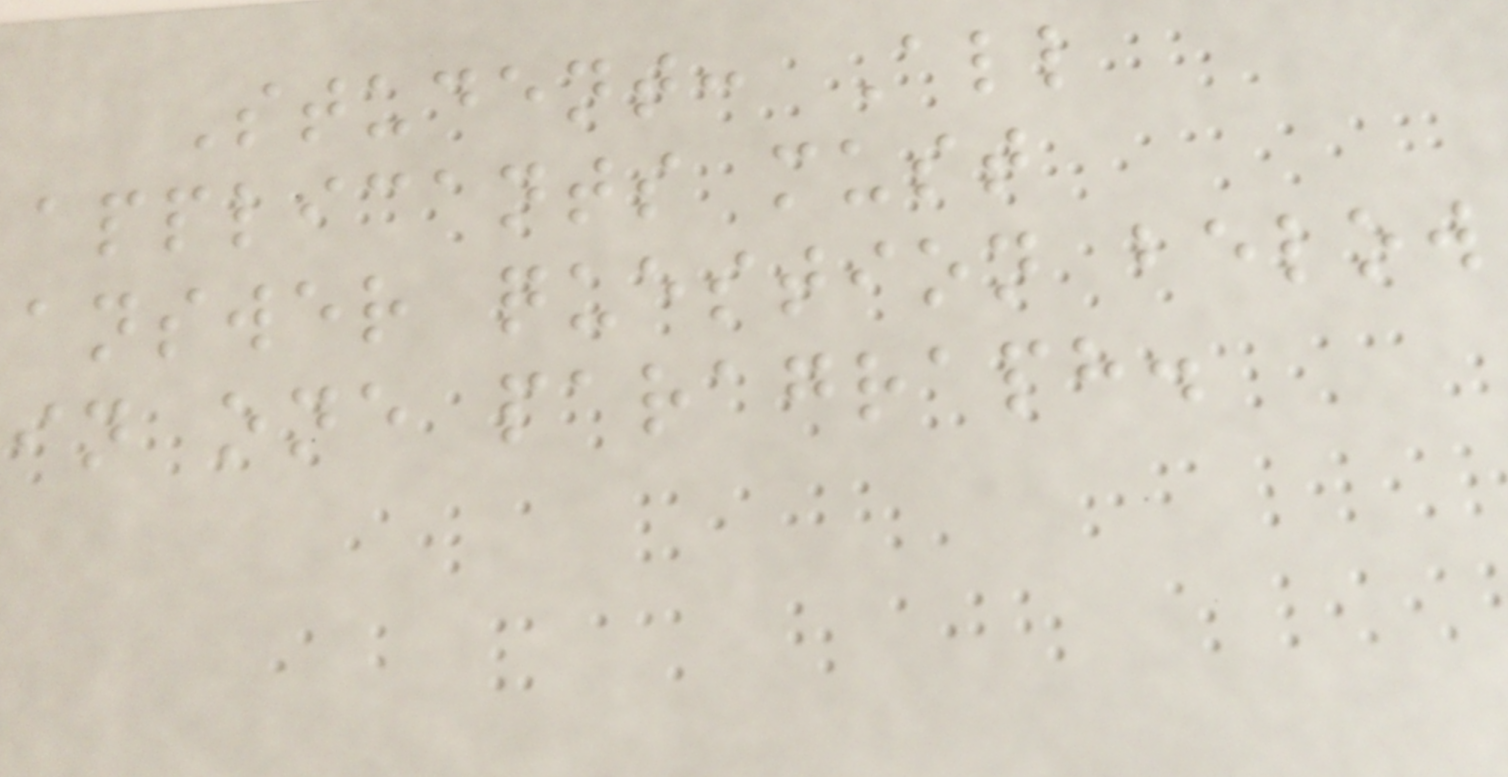Student: All
applicants must
answer question below
in one paragraph.
